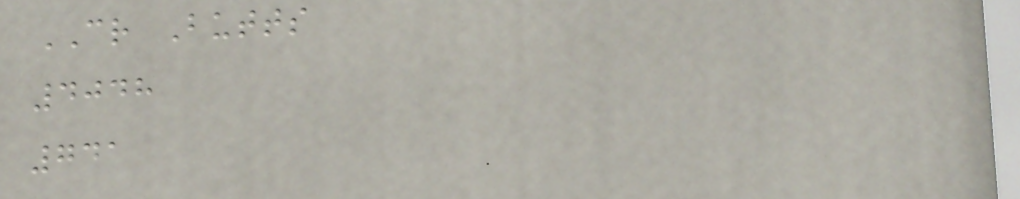CR Butts
4048
741
